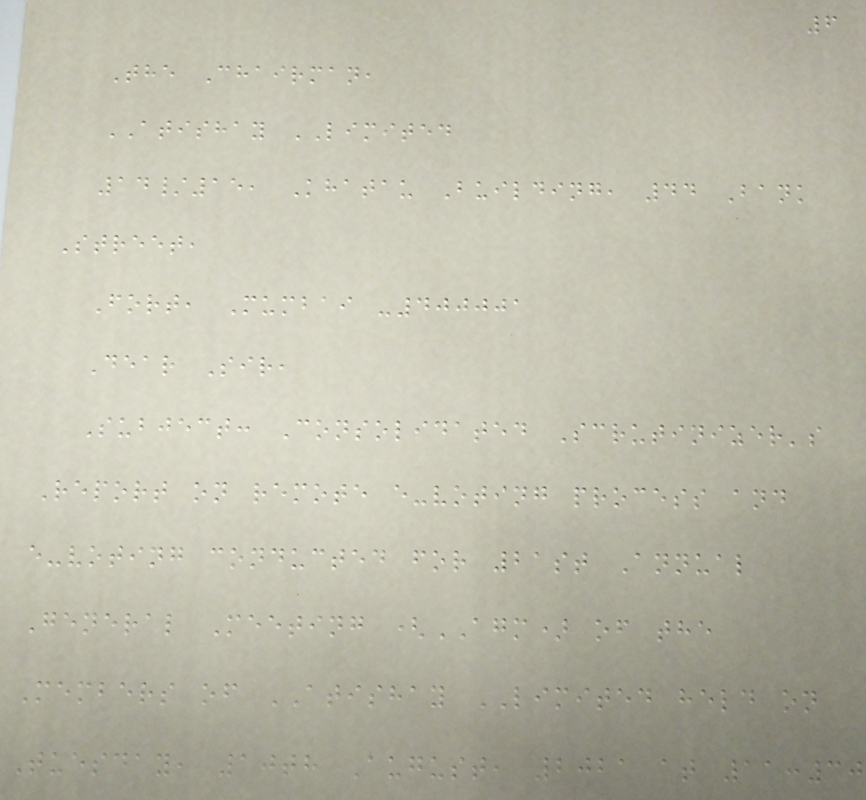6
The Chairman,
ATISHAY LIMITED
14/15, Khatau Building, 44 Bank
Street,
Fort, Mumbai -400001
Dear Sir,
Subject: Consolidated Scrutinizer's
Report on remote e-voting process and
e-voting conducted for 21st Annual
General Meeting (AGM) of the
Members of ATISHAY LIMITED held on
Tuesday, 10th August, 2021 at 11:30
